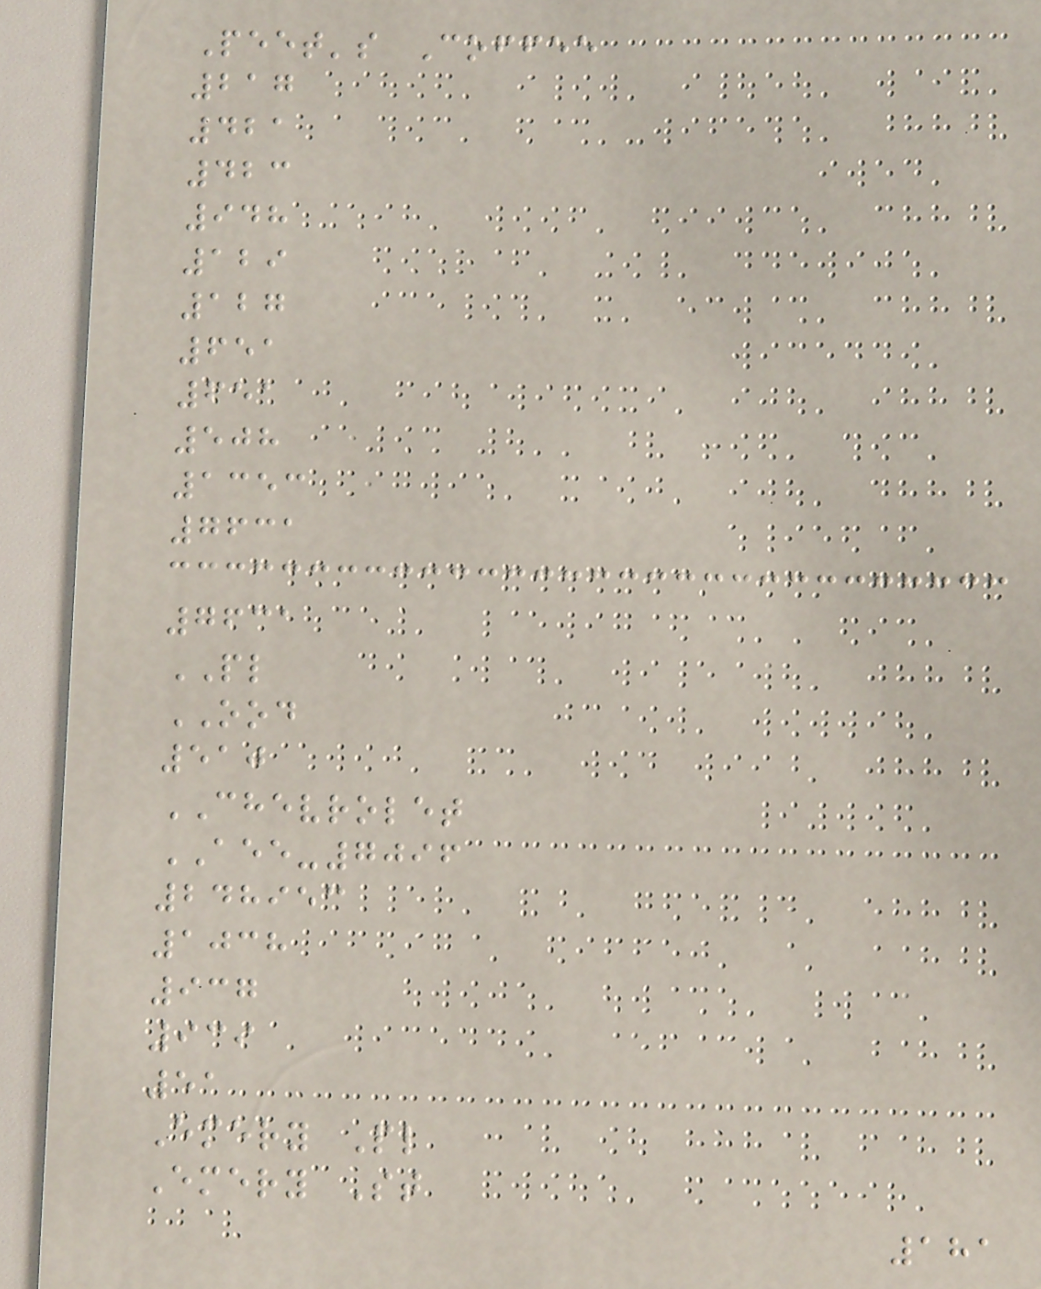Peet's Coffee
217
421
423
948
129
127
651
651
508
1353
7631
7631
PL
OOD
510
CHEVROLET
AEE-7096
248953
1038
937
939
51
Emery Pl
Emery St
181
